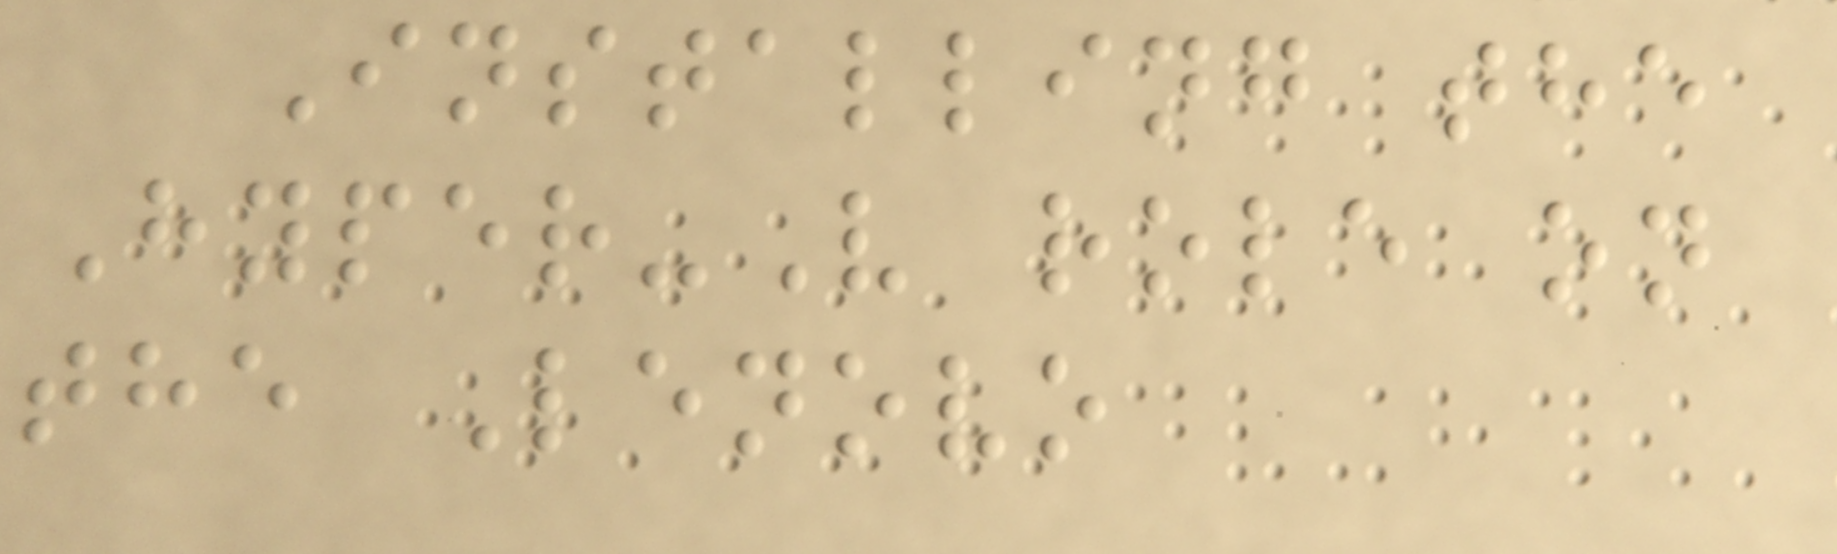Installing the
Hyper-V role on
the Lenovo
